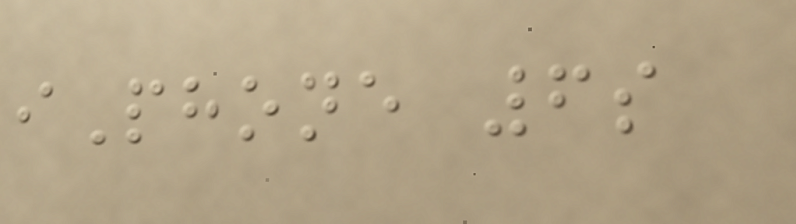iPhone 6s
